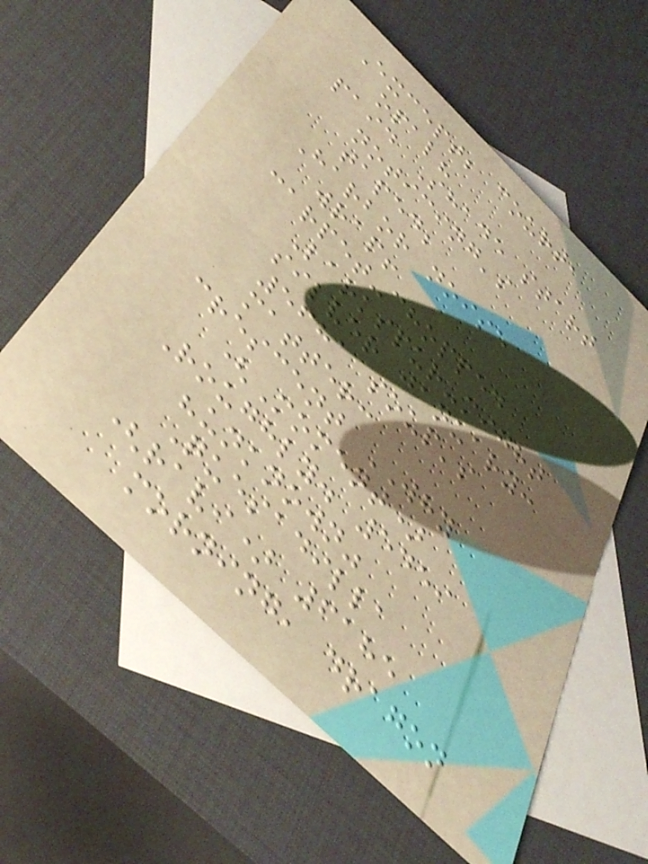Except; court,
opal?
paid Shade start
noticing's
taped;
Harbor noise
wrap!
carpet-chopped
Larkspur-might
silver january:
5681 soup's
matter:
crescent WHY
(Moment)
Roughly. 5459
"unknown"
Quesadilla
(ravi) 6185
morning, dragon
